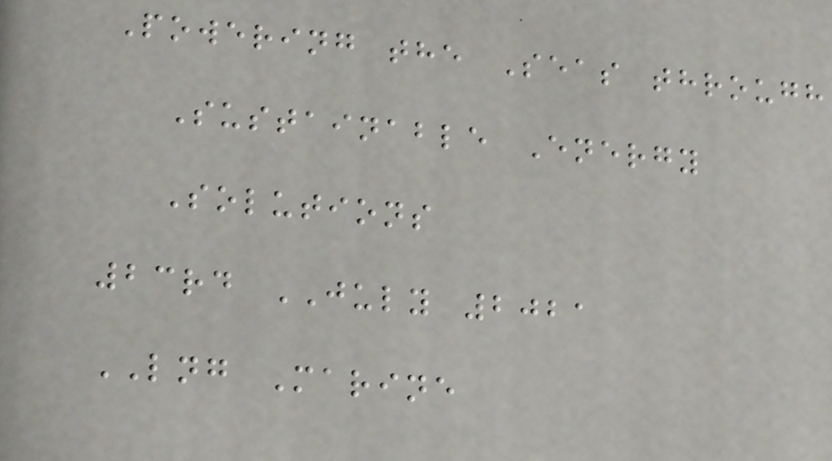Powering the Seas through
Sustainable Energy
Solutions
23rd JULY 2021
LNG Marine
